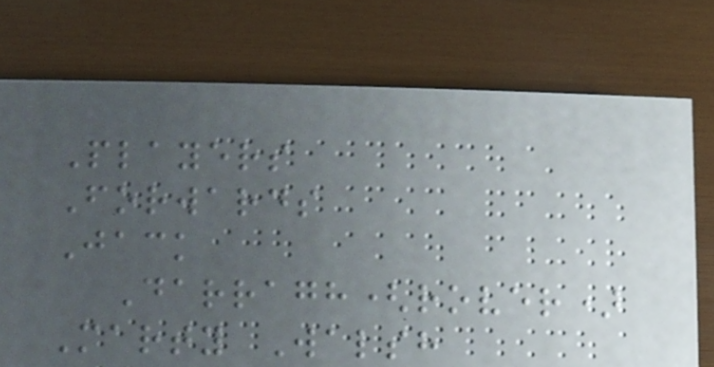Players
Forwards
Jack
Darragh(rover)
Marty Walsh
